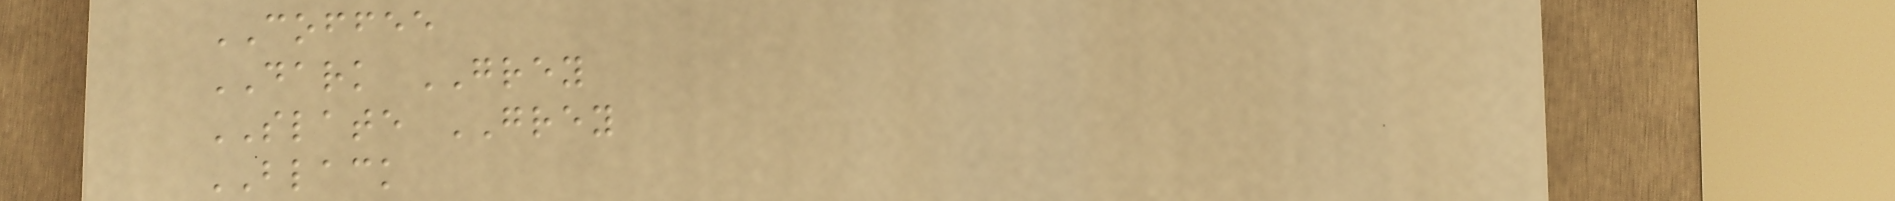COFFEE
DARK GREY
SLATE GREY
BLACK
